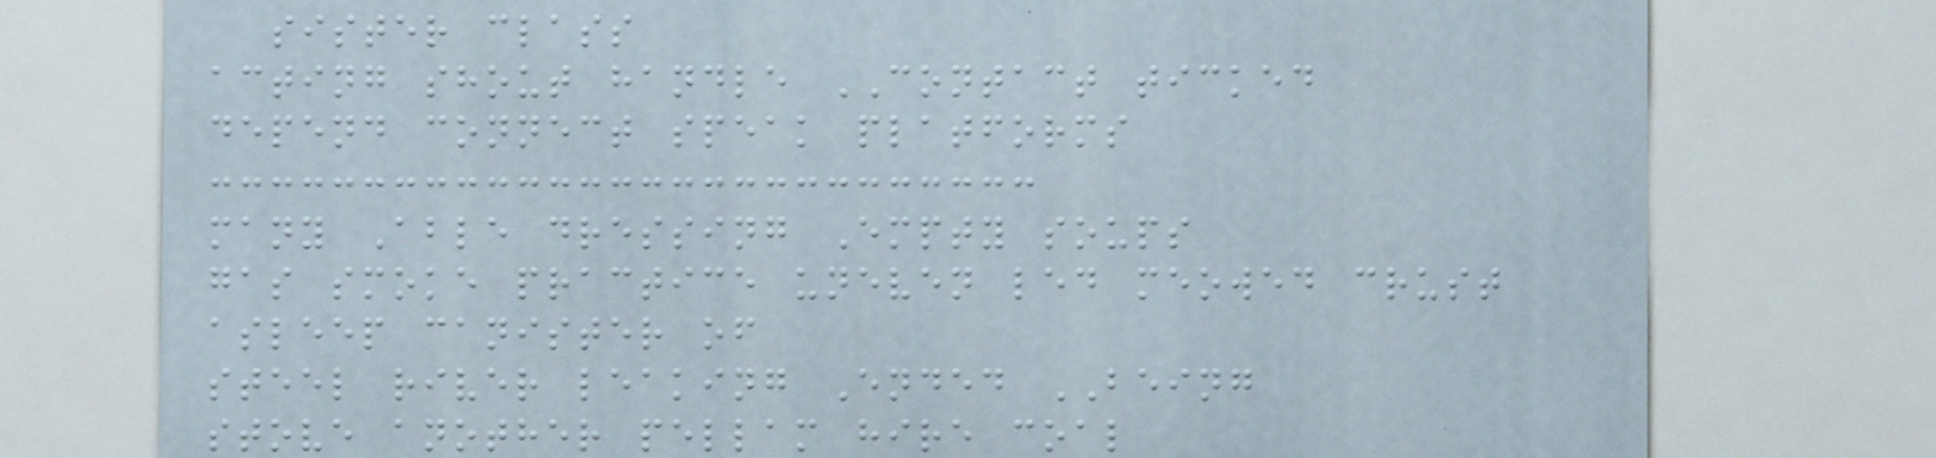sister class
acting shout handle CONTACT ticked
depend connect speak platforms
many Able dressing Empty soups
gas smoke practice uneven led meowed crust
asleep canister of
steel river leaking Ended BEING
stove another pellam hire coal
